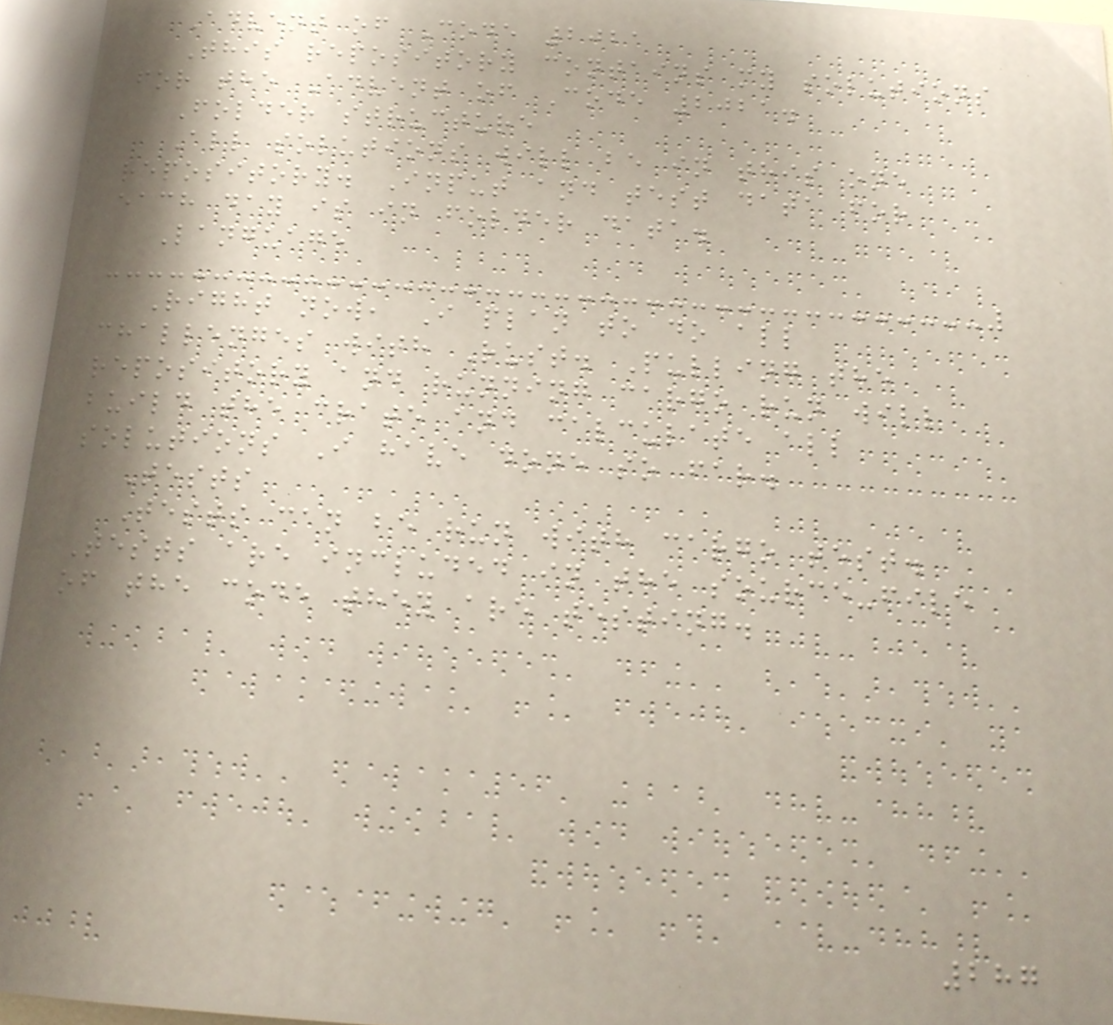Advent of Code 2021
This repository contains my solutions
for the Advent of Code 2021.
Folder structure
All solutions will be in this one
repository. Input and test data for
each day is in folder data.
Language
Right now, I plan to do all
challenges with Rust. Pulling the
repository and running cargo run will
build the crate and calculate all
solutions I have done so far.
Tests
Tests can be run with cargo test.
Tests are included in the source-file
of the code they are testing.
287
